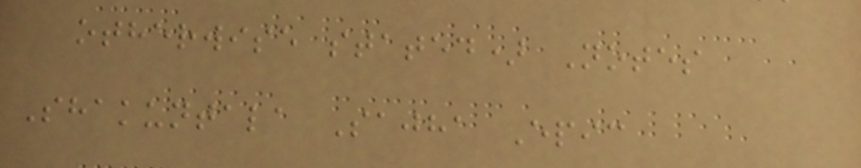otherwise stated) Notes
Shakuntala Sajha Epic
